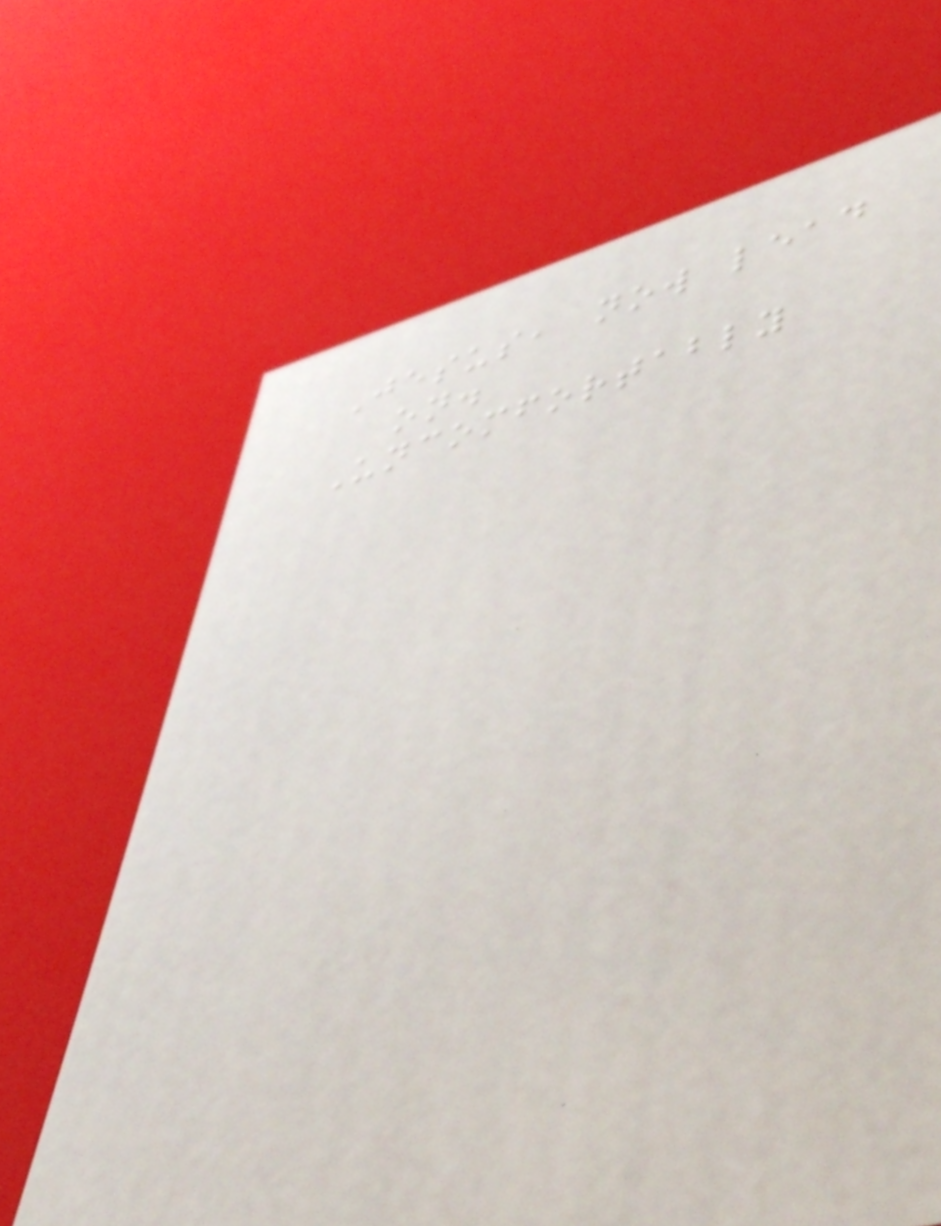Jesus, now lead
on.
Uncomfortably
